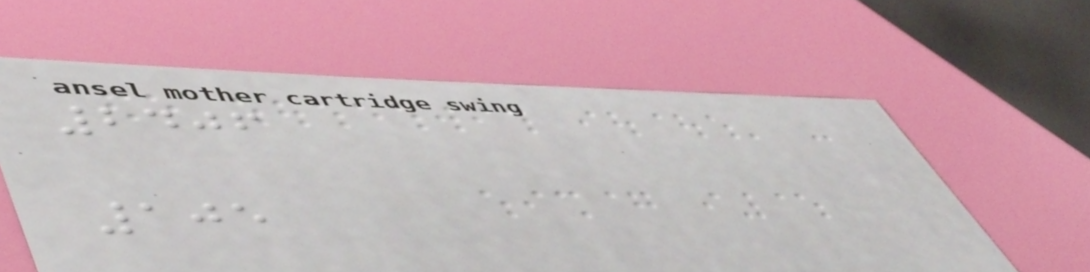2406
105
